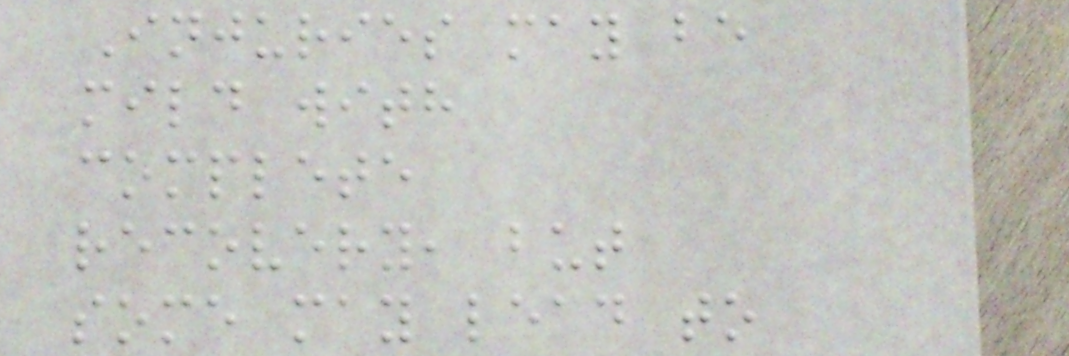Injuries may be
mild with
complete
recovery, but
some may lead to
